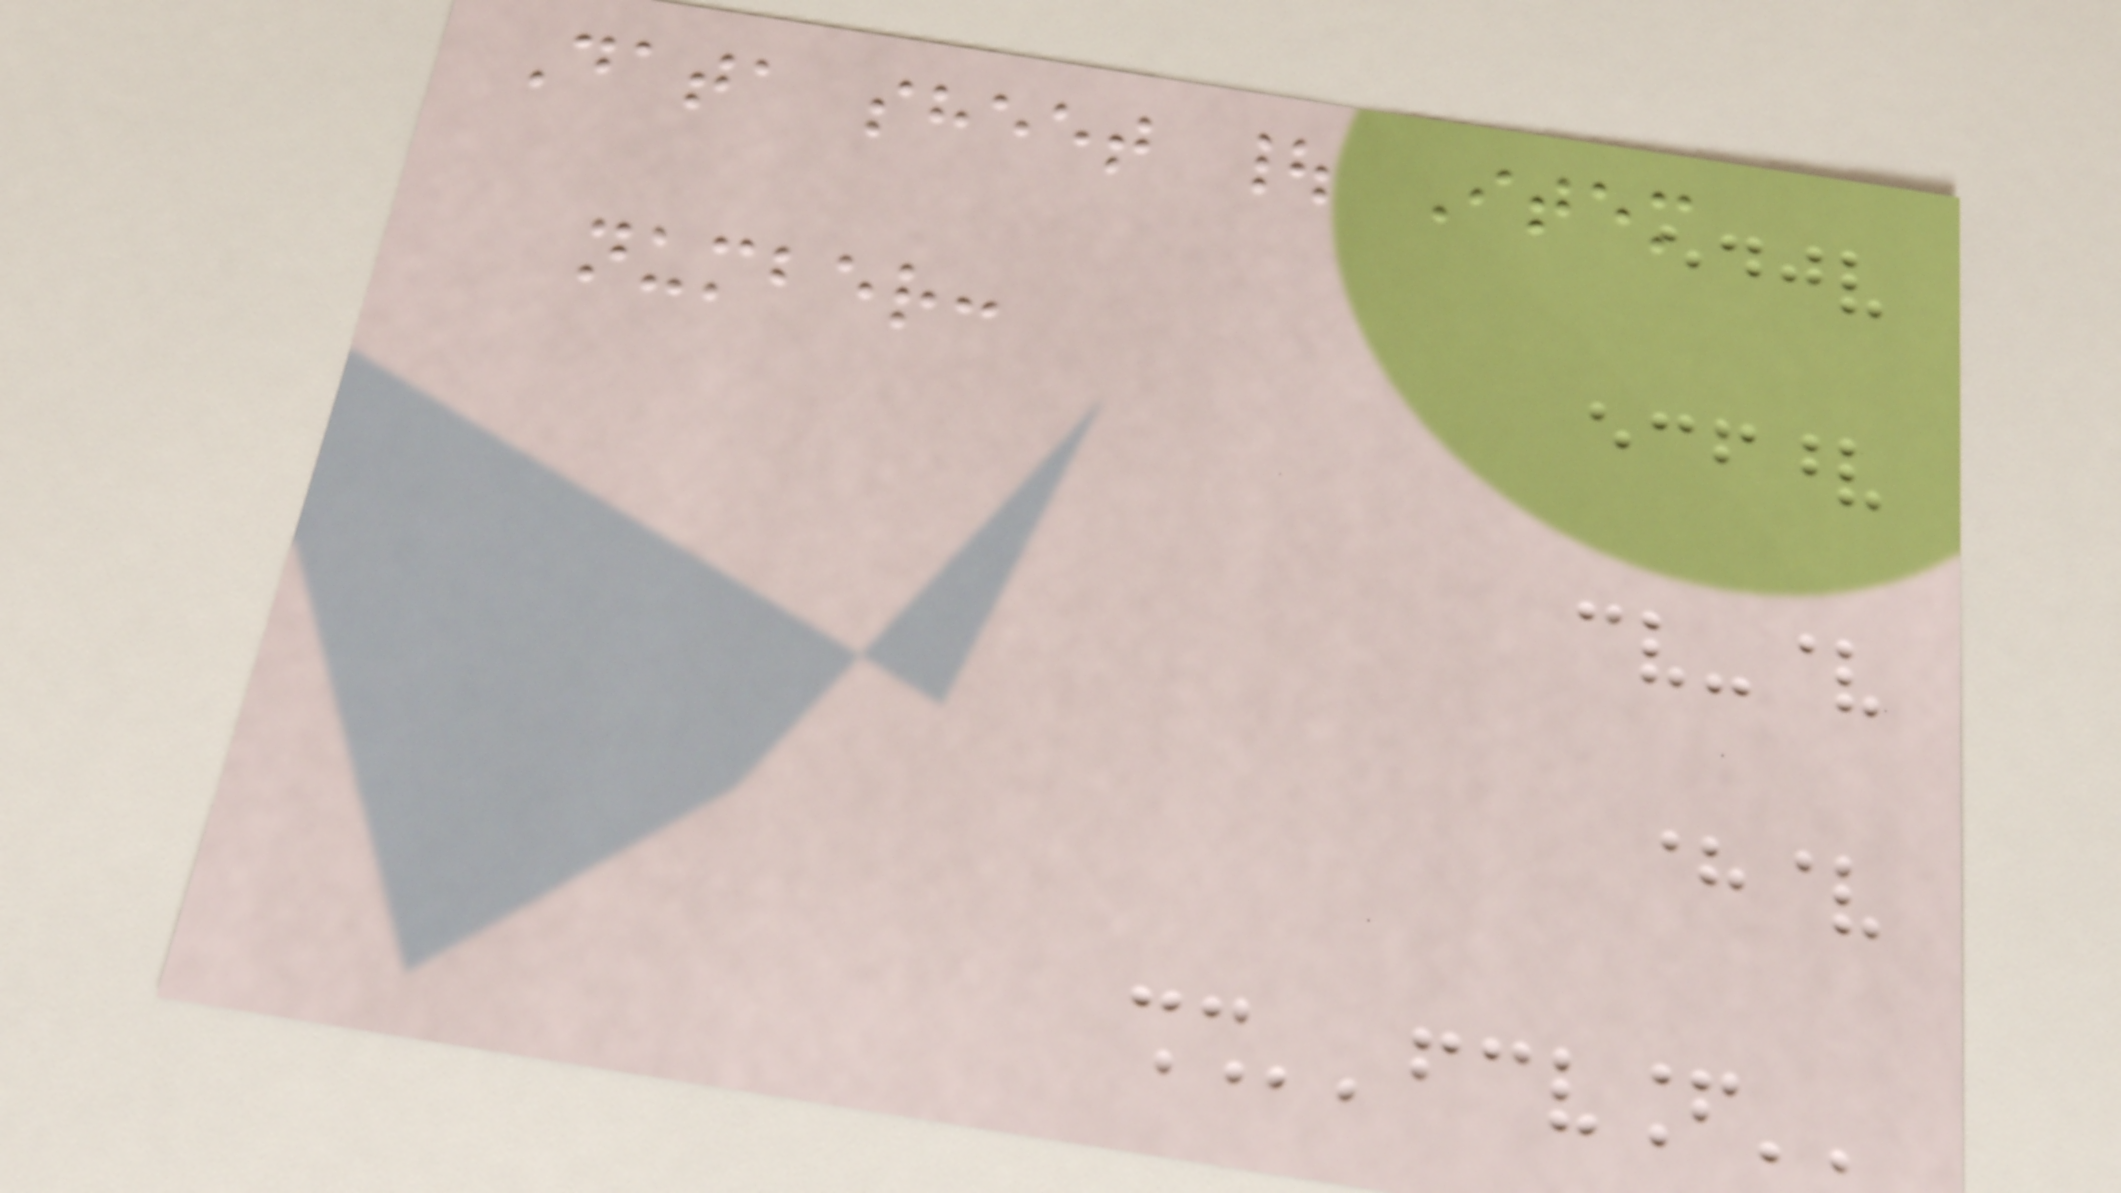Data sheet | Item
number:
